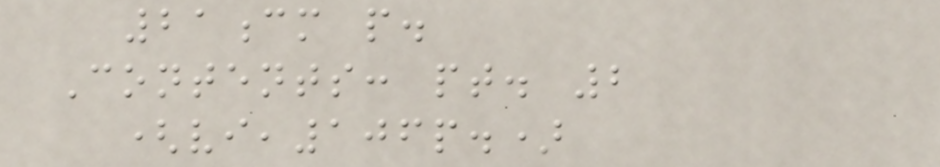21cm p.
Contents: pt. 2
(vi,106p.)
